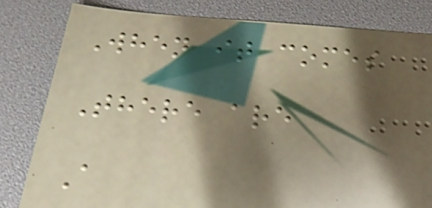When it comes
There are
A
